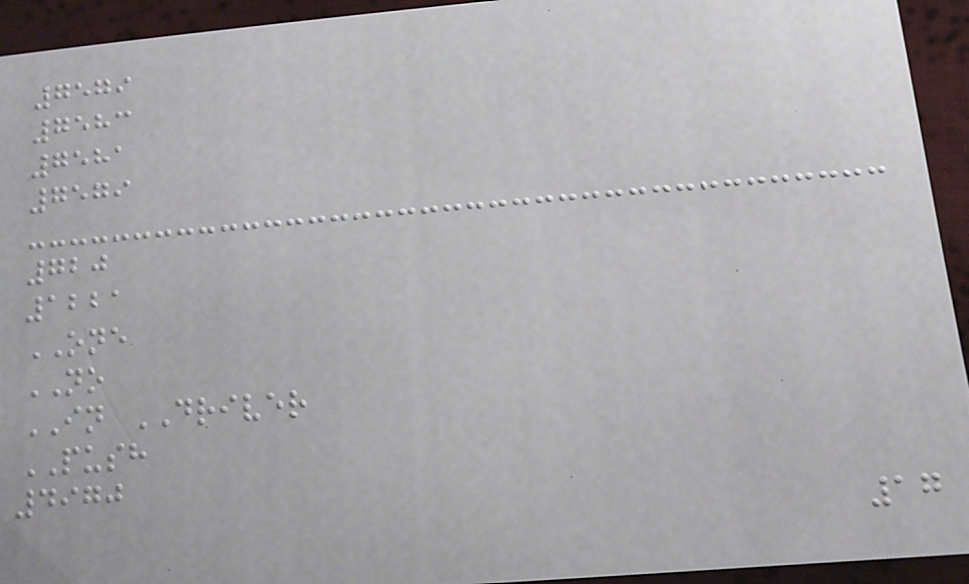7579
7583
7581
7579
720
1221
ONE
NO
IN DRIVER
PUSH
4970
17
